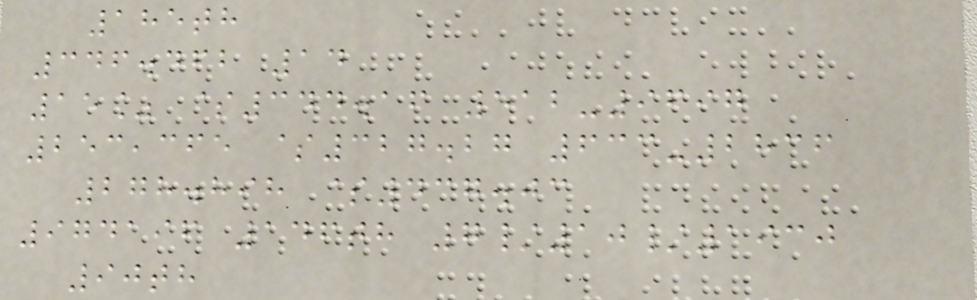185th
346.462 14
15% $344.16 512-9697
253,365 $327.27 633-2836
278.898 $437.03
974196 146th 7/10/1930
90th
